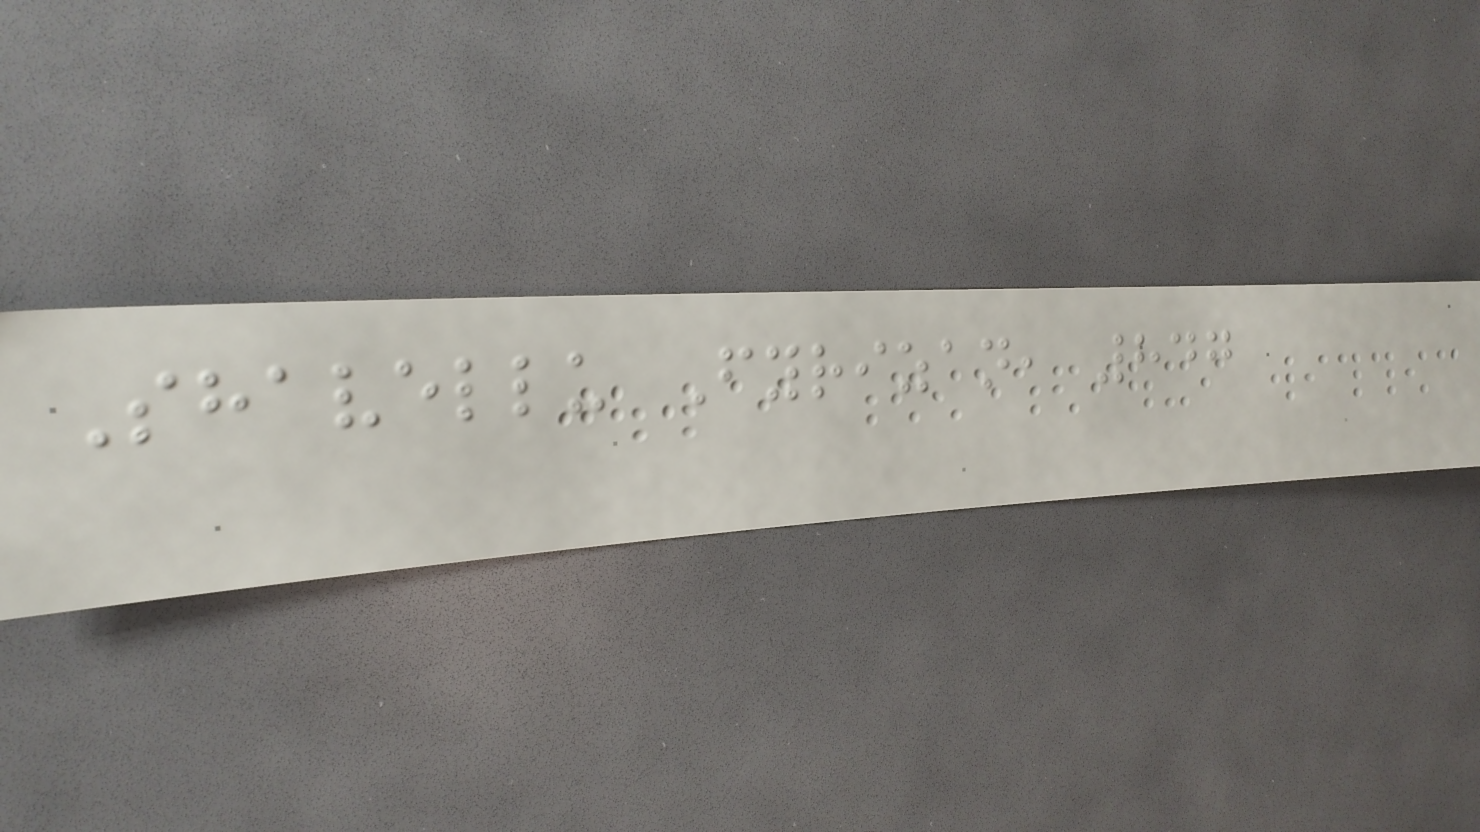Shavellu Fyrizan, 847
